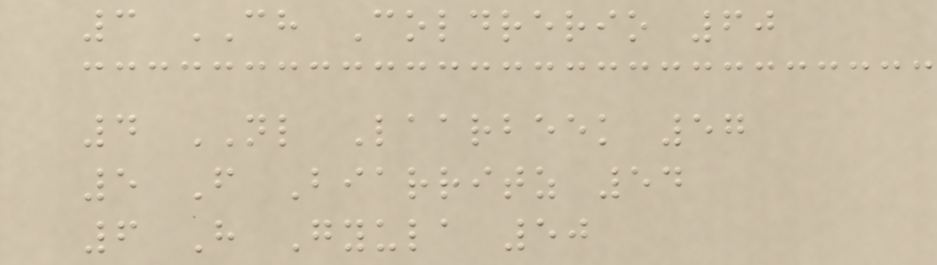3 CH Coldrerio 60
4 NL Laarbeek 57
5 F Biarritz 54
6 H Gyula 50
